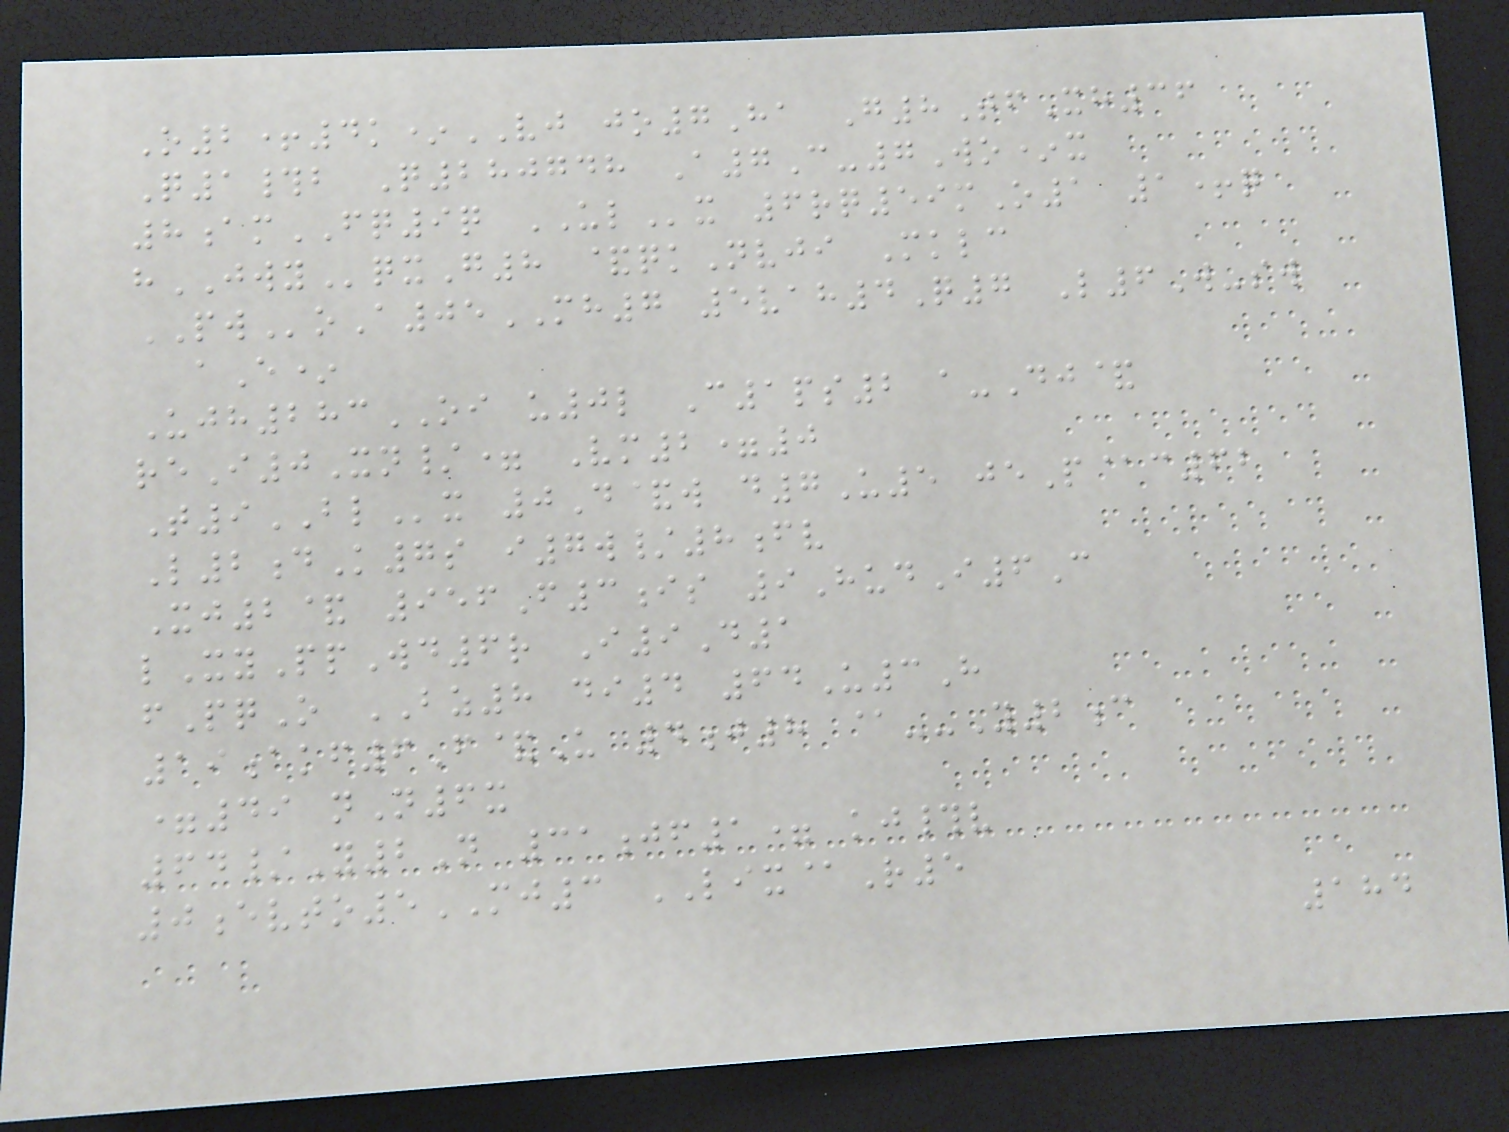O2+4k*VJ jo7Ha G8TfXh36
Q1#b Q280748 A7C-7Wo*x
8amFQ9q ULx 6rq59mO1 1+q
hJWYqxG8 &qkNvji Mklc
PWoA05MH7 5vah4Q7 L6W-sw
aE*
Ujh283OI u0l C1ps2 a-Dj&
reI0Xn/= Vm2=0
T9BLx 0D&w d7U5 jeP@c62
L2dK7s i7w/8fv
Xj2& 956F3is 9HudI6C
lXyPpWd6r I9D1
fPqO BZ8 di4 64U3H
19akf6F&U 4j8 @--Y2c
=49 nN6x
64/Y2N 31jf1= kj#v
0evto5MJ3 LIX@R5
184
